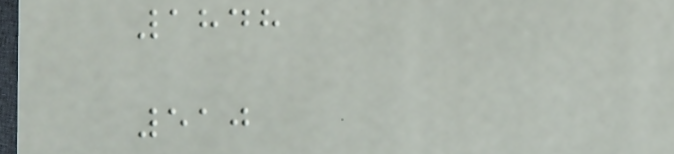1848
510
